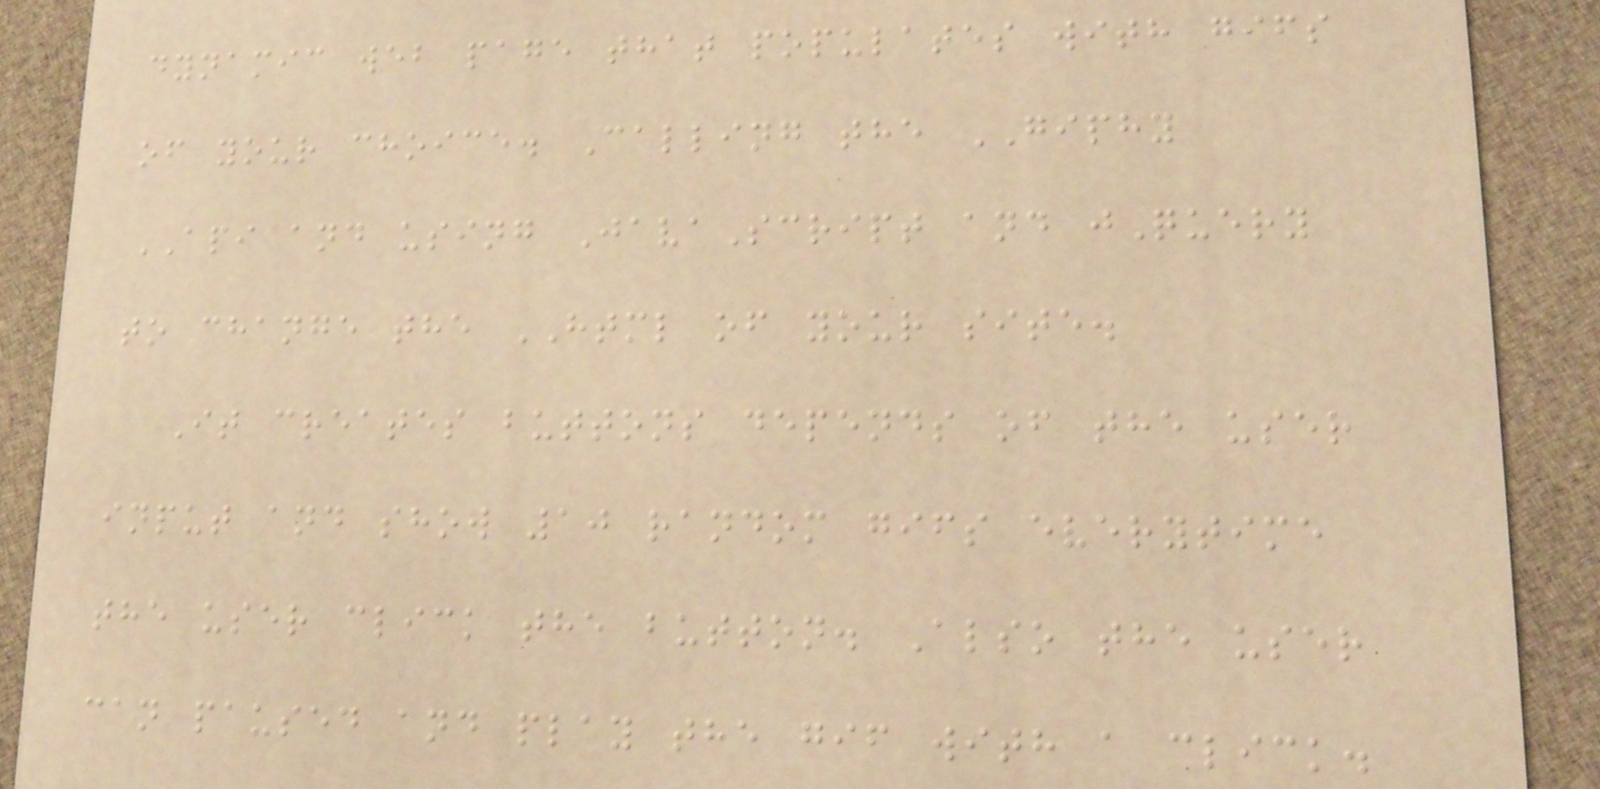dynamic web page that populates with gifs
of your choice. Calling the GIPHY
API and using JavaScript and jQuery
to change the HTML of your site.
It creates buttons depends of the user
input and show 10 random gifs everytime
the user click the button. Also the user
can paused and play the gif with a click.
